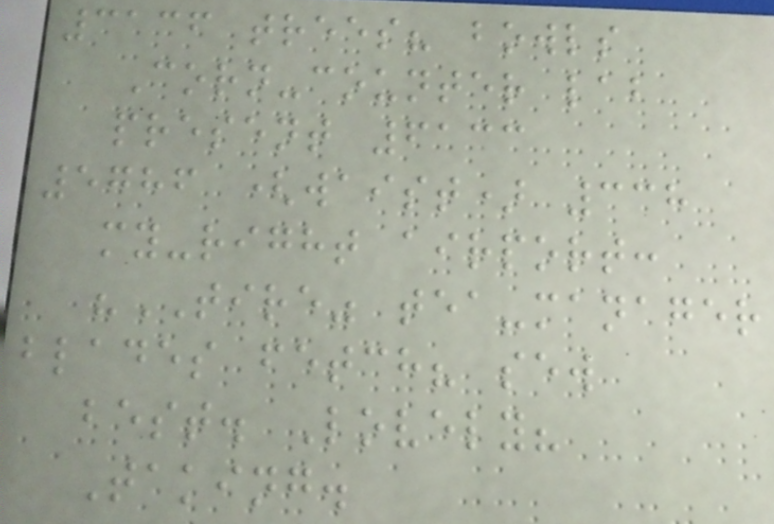3136 trees? bowls
Corn-counter lab
present 6133
5786 (waist) 338
my-right airport:
"TIRE" tea-manager
blades fetch? sew
best. Lovely?
Taking.
